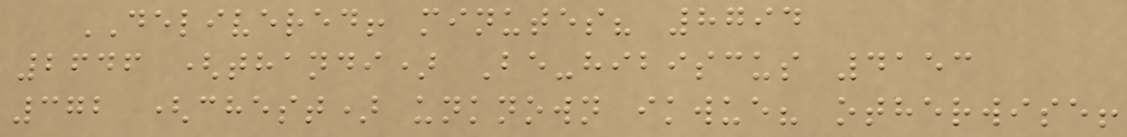DELIVERED! minutes? 8794
2646 (thandi) Be-hibiscus 4153
372 (chest) unknown ikwue? otherwise!
